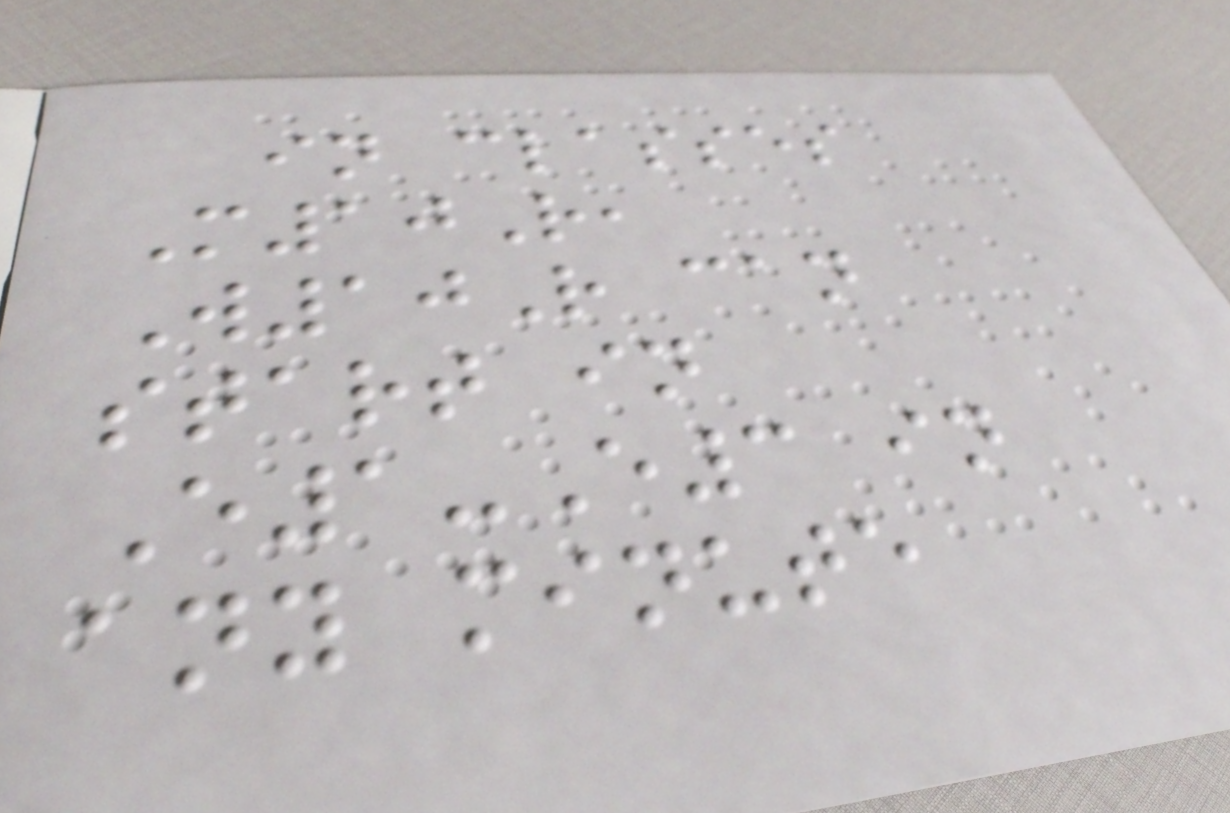in classes
M10R,
W10R can
start in
E1-E3 in
any minute
